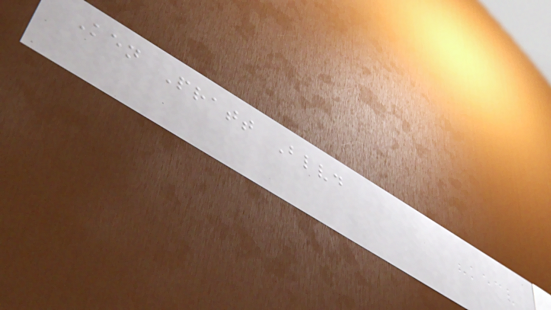Ken Pratt Blvd
